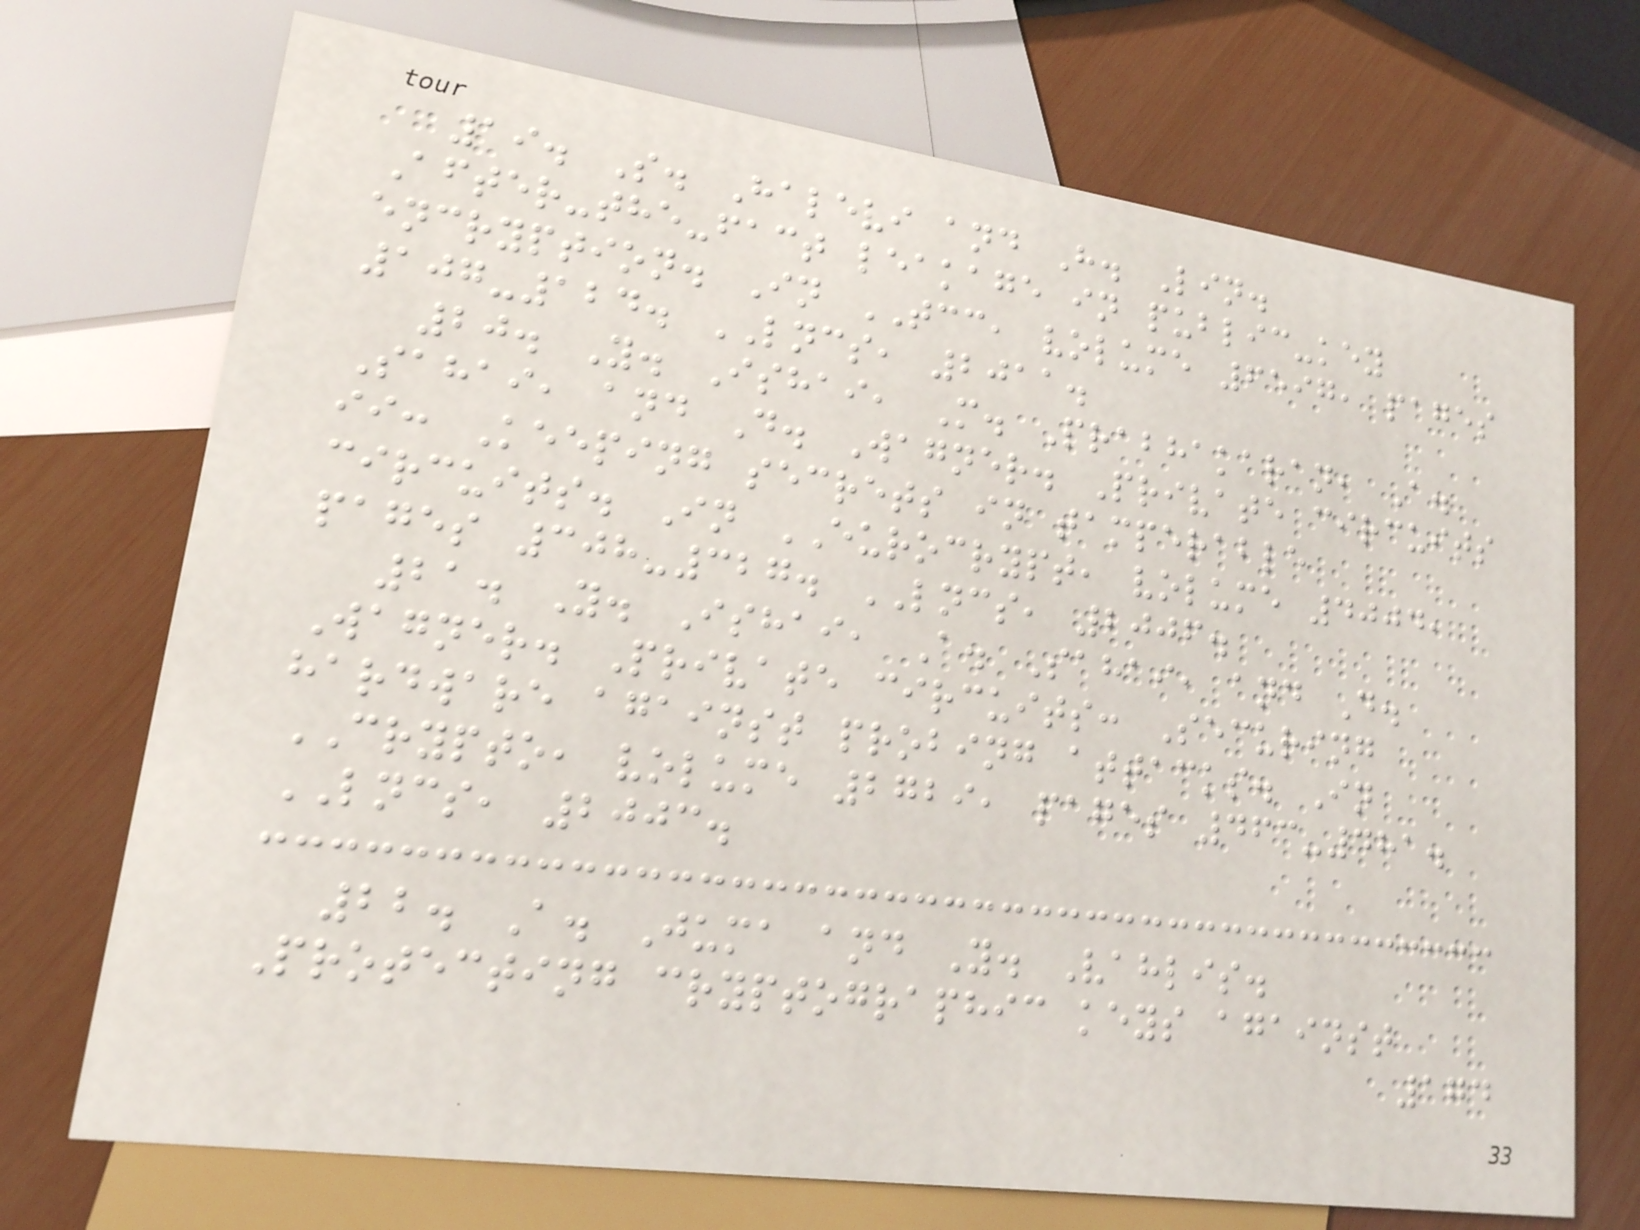19. S. Halevi and H. Lin.
After-the-fact leakage in public-key
encryption. In TCC, volume 6597, pages
107-124. LNCS, 2011.
20. Y. Ishai, M. Prabhakaran, A.
Sahai, and D. Wagner. Private circuits
ii: Keeping secrets in tamperable
circuits. In EUROCRYPT, volume 4004,
pages 308-327. LNCS, 2006.
21. Y. Ishai, A. Sahai, and D.
Wagner. Private circuits: Securing
hardware against probing attacks. In
CRYPTO, volume 2729, pages 463-481.
LNCS, 2003.
22. A. Juma and Y. Vahlis.
Protecting cryptographic keys against
174
